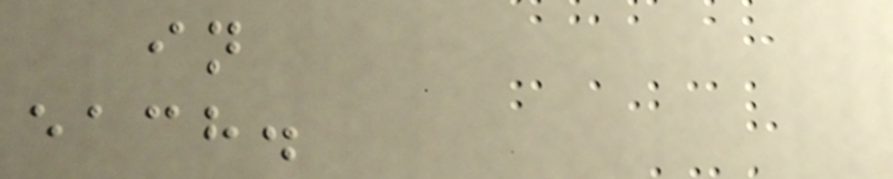in
each.
